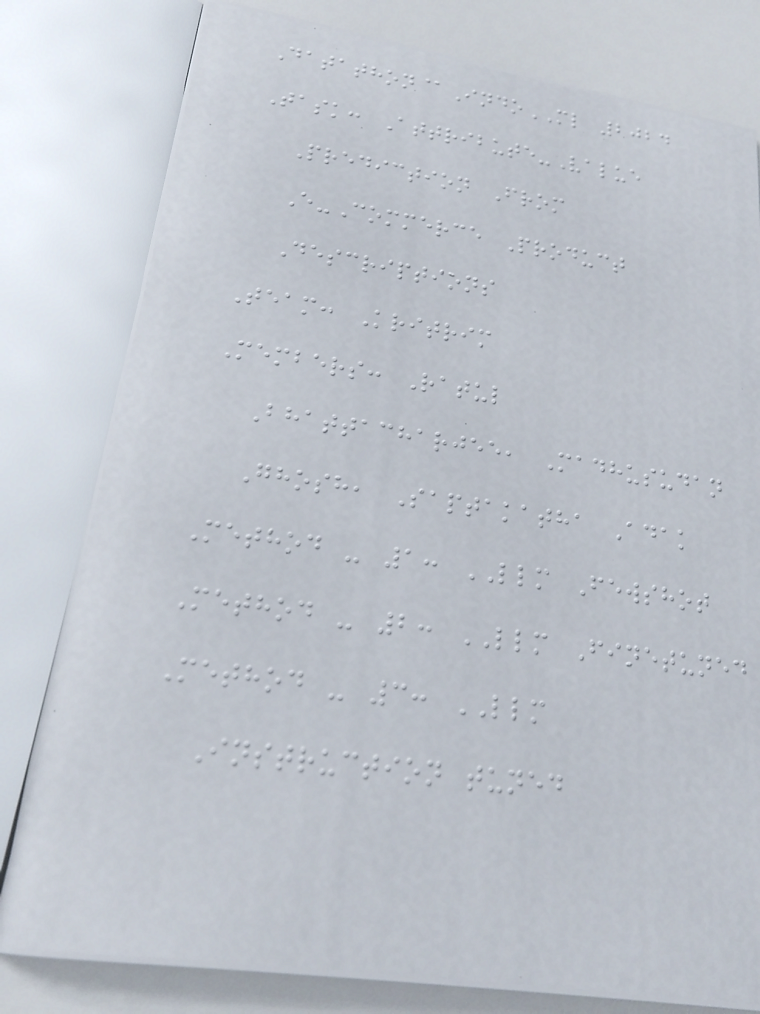Datathon@IndoML 2024
Task: Attribute-Value
Prediction From
E-Commerce Product
Descriptions
Team: Kritrim
Members: Ratul
Bhattacharjee, Madhusudan
Ghosh, Saptakatha Adak
Method - 1: LLM Fewshot
Method - 2: LLM Finetuned
Method - 3: LLM
Instruction tuned
